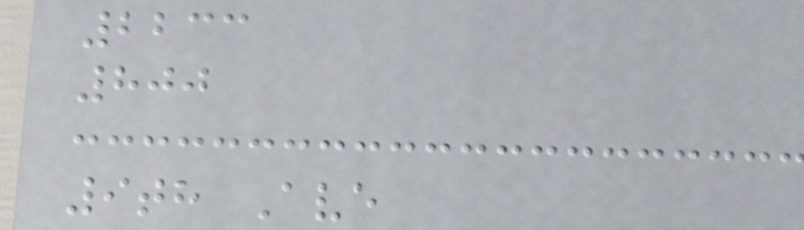2233
800
9th Ave
